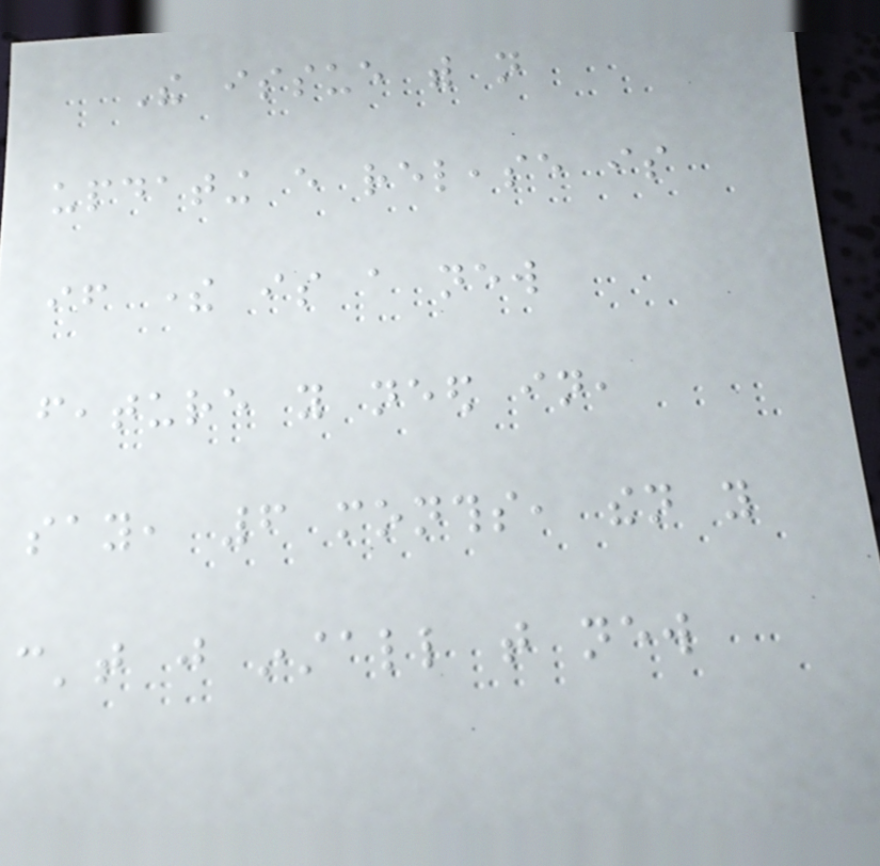The issue with not
updating every release is
if there is a new
feature you need in,
say, 6 months, then you
can't just install that new
